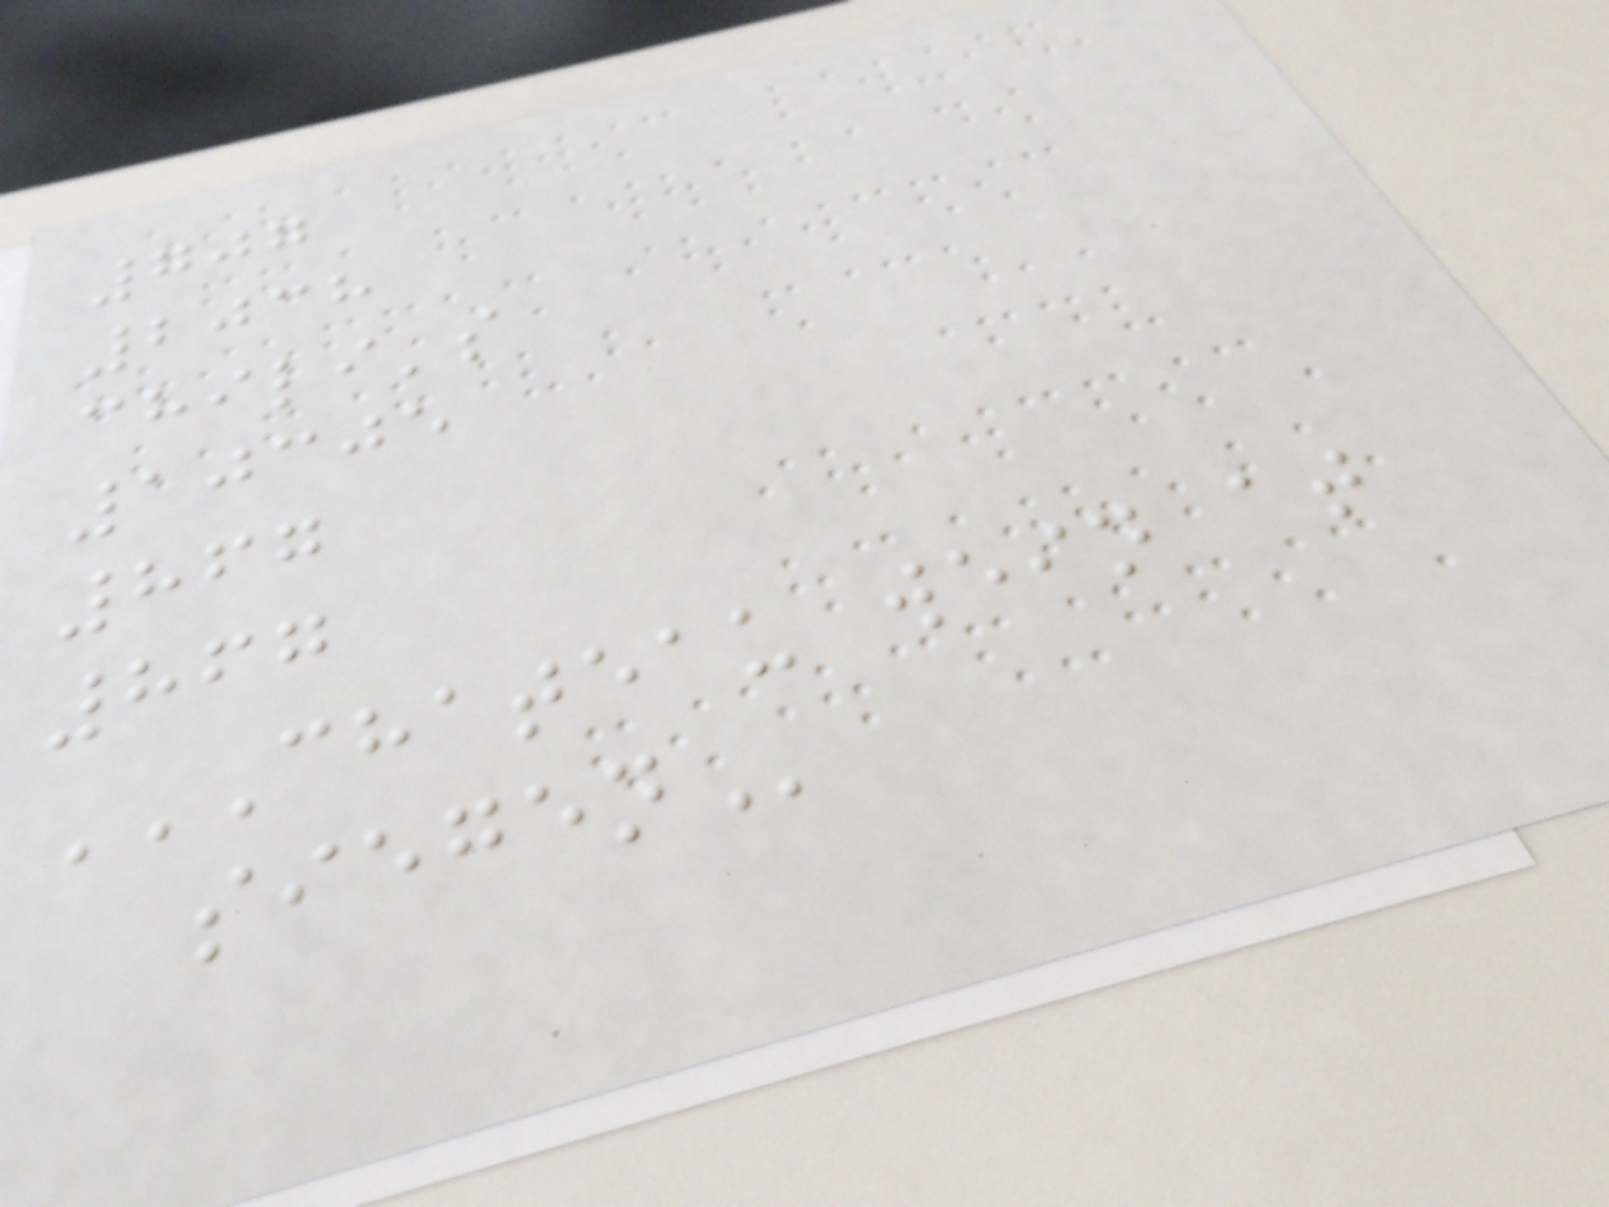707
2038
chili's
10305
867
867
CHATEAU WEIN AT
SIEGEN
